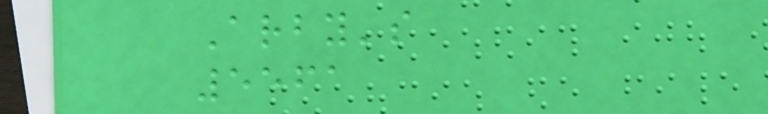Arby's
5561
